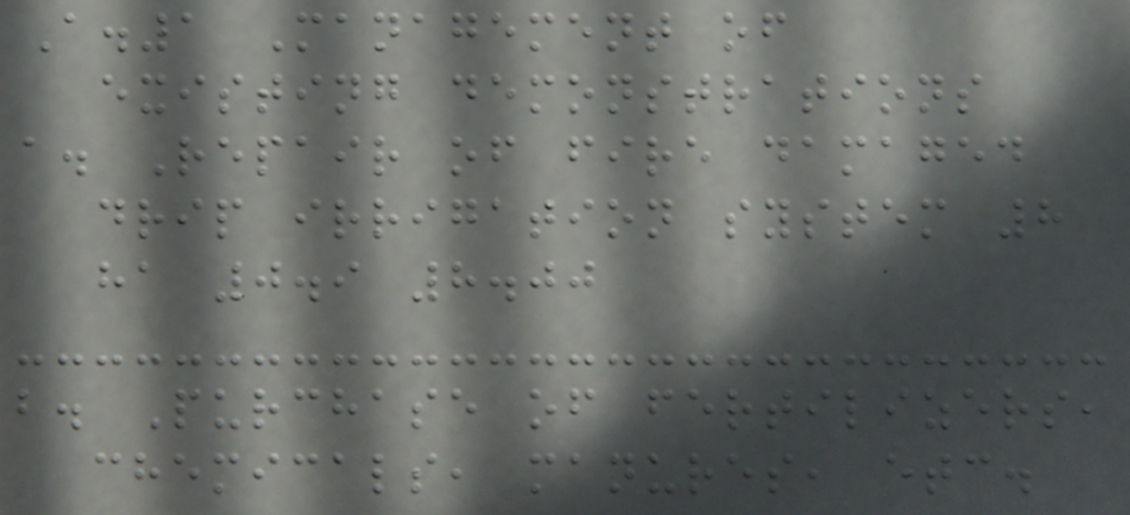A.1 Management of
existing demonstrations
a. Repair of fire damaged
drip irrigation system 8
ha 0.9 8.00
b. Purchase of fertilizers,
chemicals, manures, etc.
